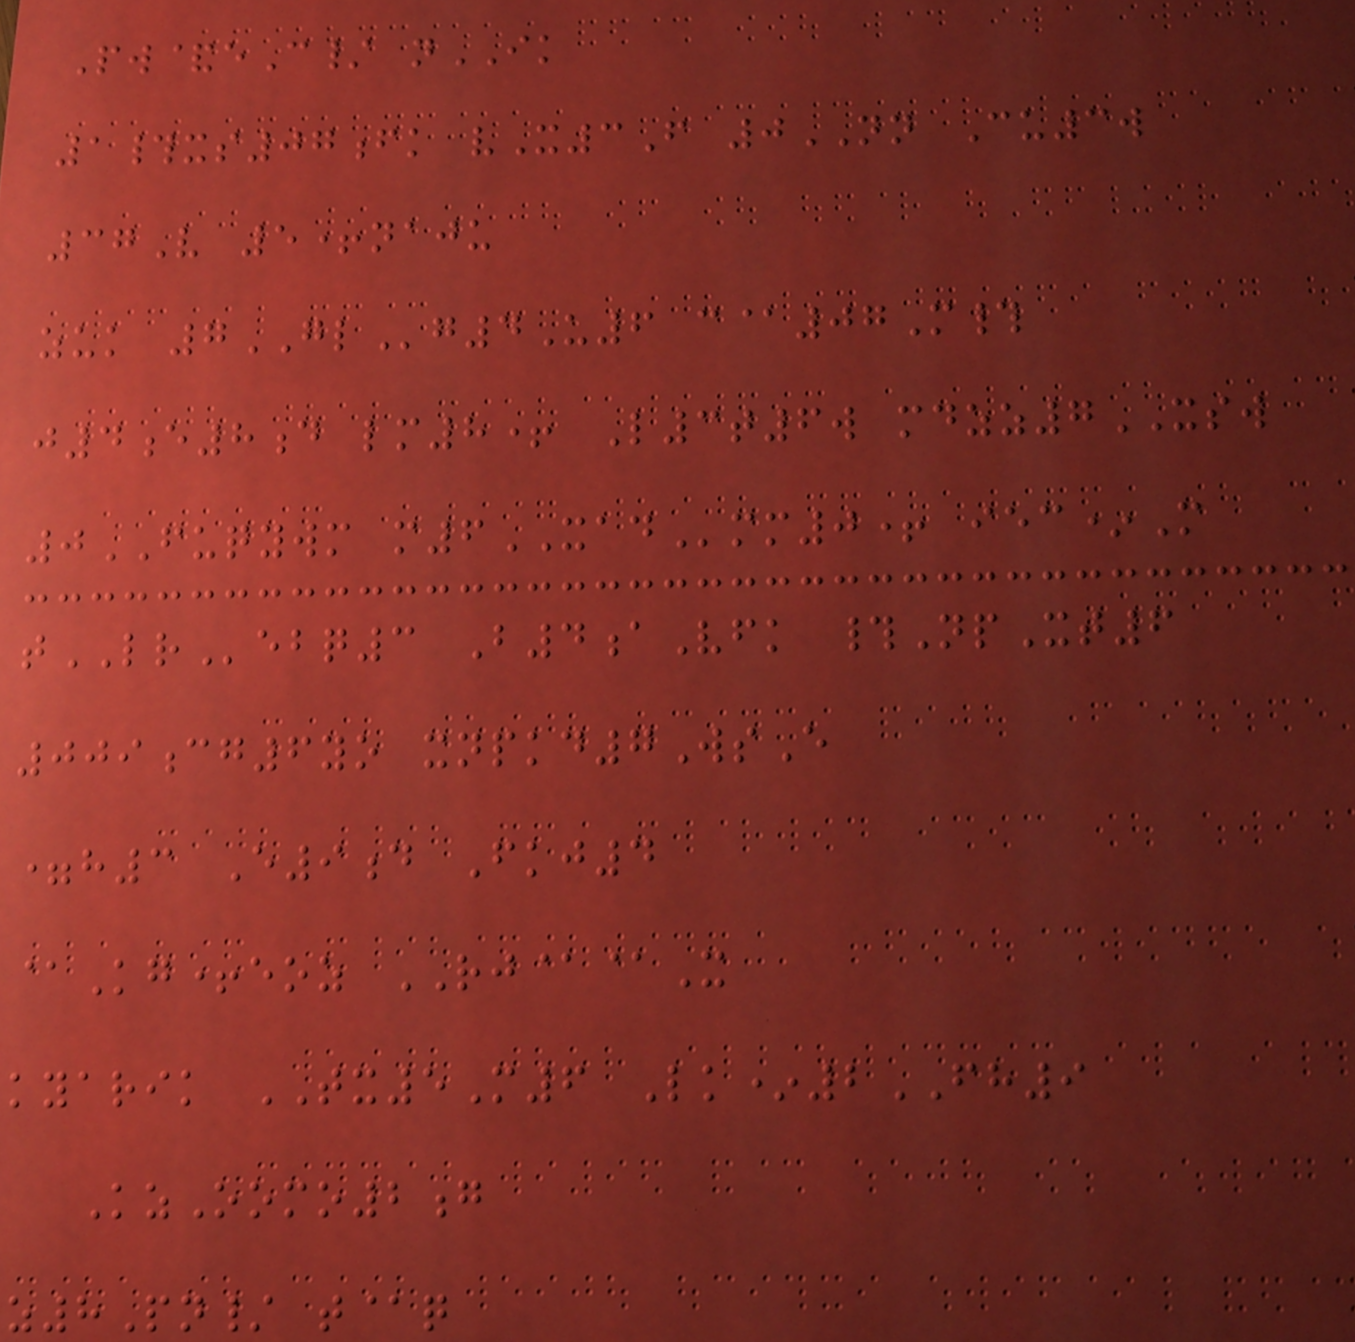Pw&eC/ nIK
1#xs07fk vX3F 0NN Cu3w
37V 5+naju
zuk 7GLg4U6 c@07M#
j4e8d lm8+ L3t6w mdzz7XSW
0FUQYWM m6XADmm0+ iec*M
tLRebq3 B4aVfk #NpXt6
009cg6yo xnpkd7WsE
=h3 E9d Fkj4
@Kg+eoz RJ@@X
kyarik TX5M6 Lk*2FH9
KzOomo2g
z8Pn/ t@q
